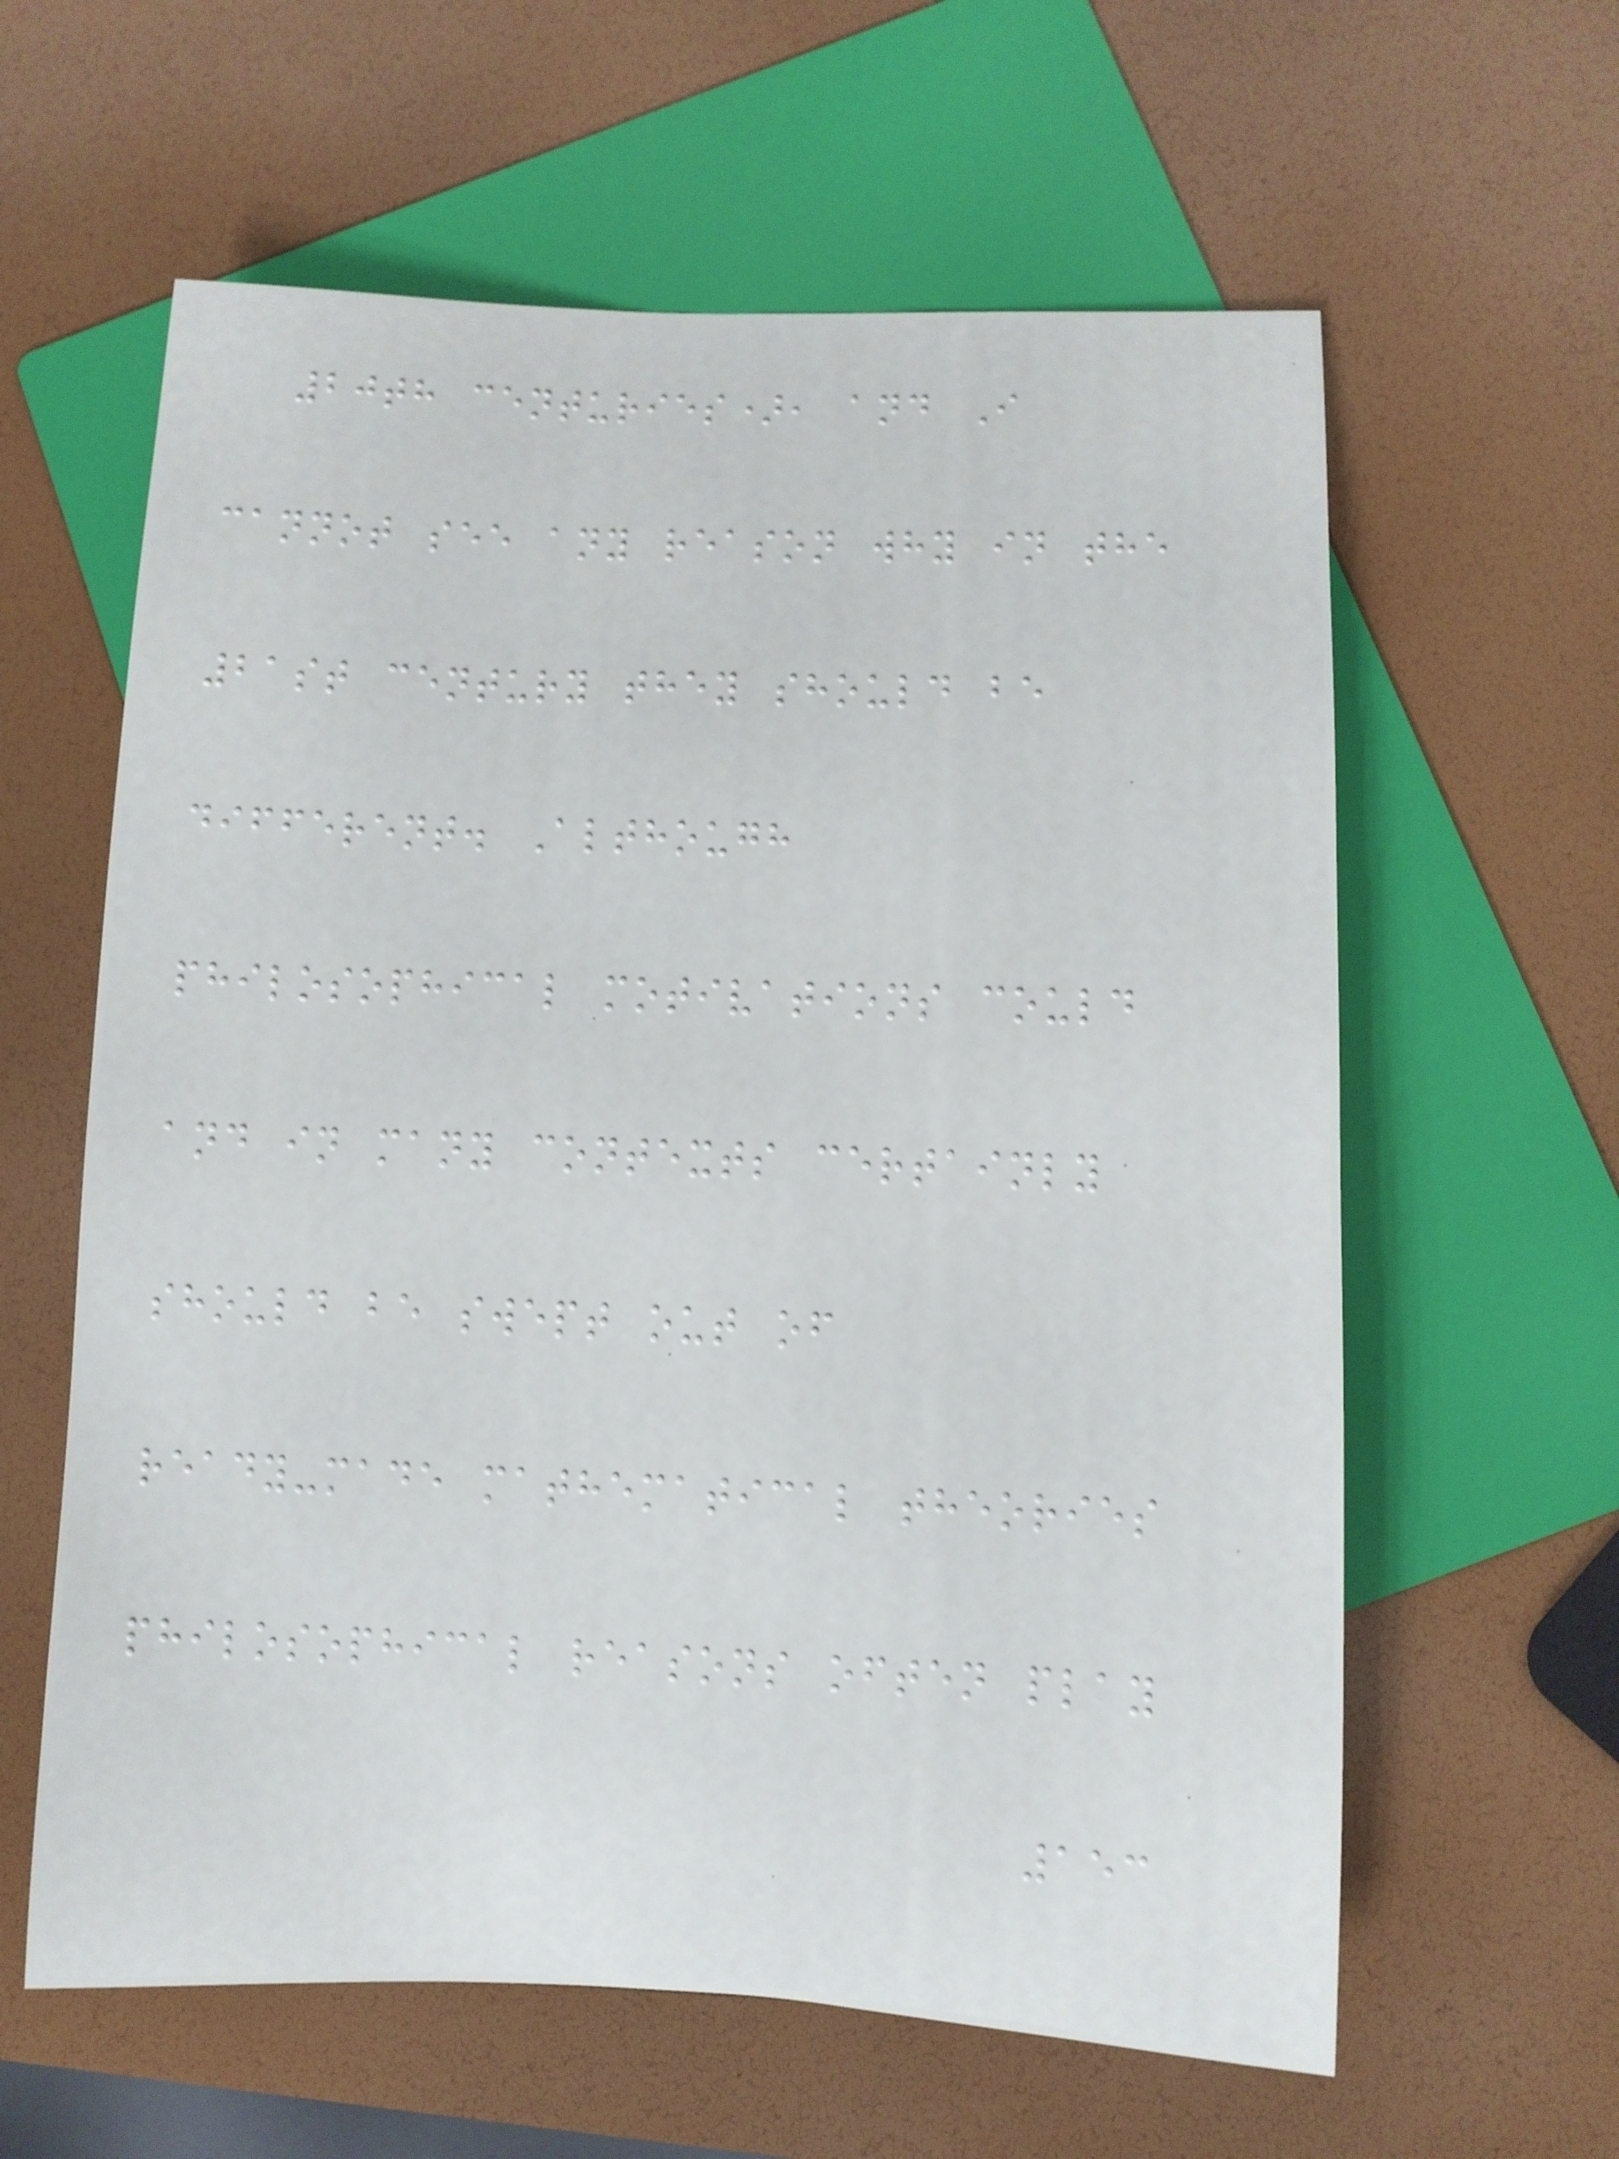20th centuries), and I
cannot see any reason why in the
21st century they should be
different. Although
philosophical motivations could
and in many contexts certainly
should be swept out of
ready-made mathematical theories
philosophical reasons often play
153
